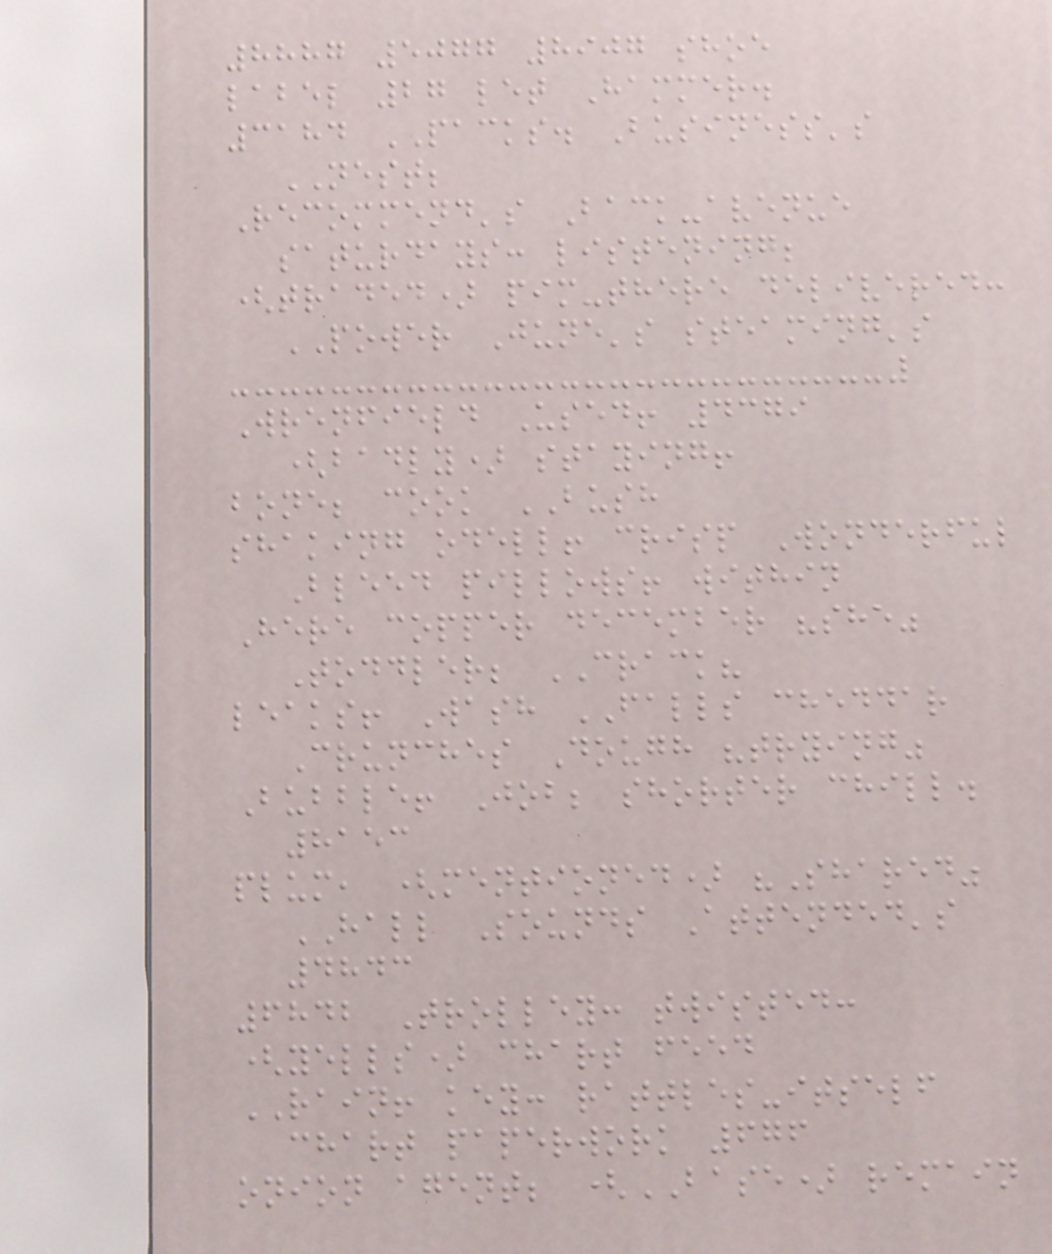8887 5077 8907 shoe
label 27 let Hammer.
3184 PACKS. Business's
NEST;
Recommend's Back-avenue
saturdays: listening;
(traded) pim-there delivered:
POWER June's steaming's
Wrenfield Used! 4379
(badly) staying!
bone; cook BUSH
shaking odell! crisp Wonderful
Bleed pillows! within
Here copper december "she"
Toddler; CRACK?
leaks! Wash FALLS cheddar
Crunches Dough "trying"
Bubble! Job; shorter chill.
8153
plum, (mentioned) "Shared"
HALL Sounds Attended's
4843
6842 Trolley: twisted:
(yells) chart feed
RAIN! key: rattles-itself
chart paperwork 676
onion agent; (BASE) remain
